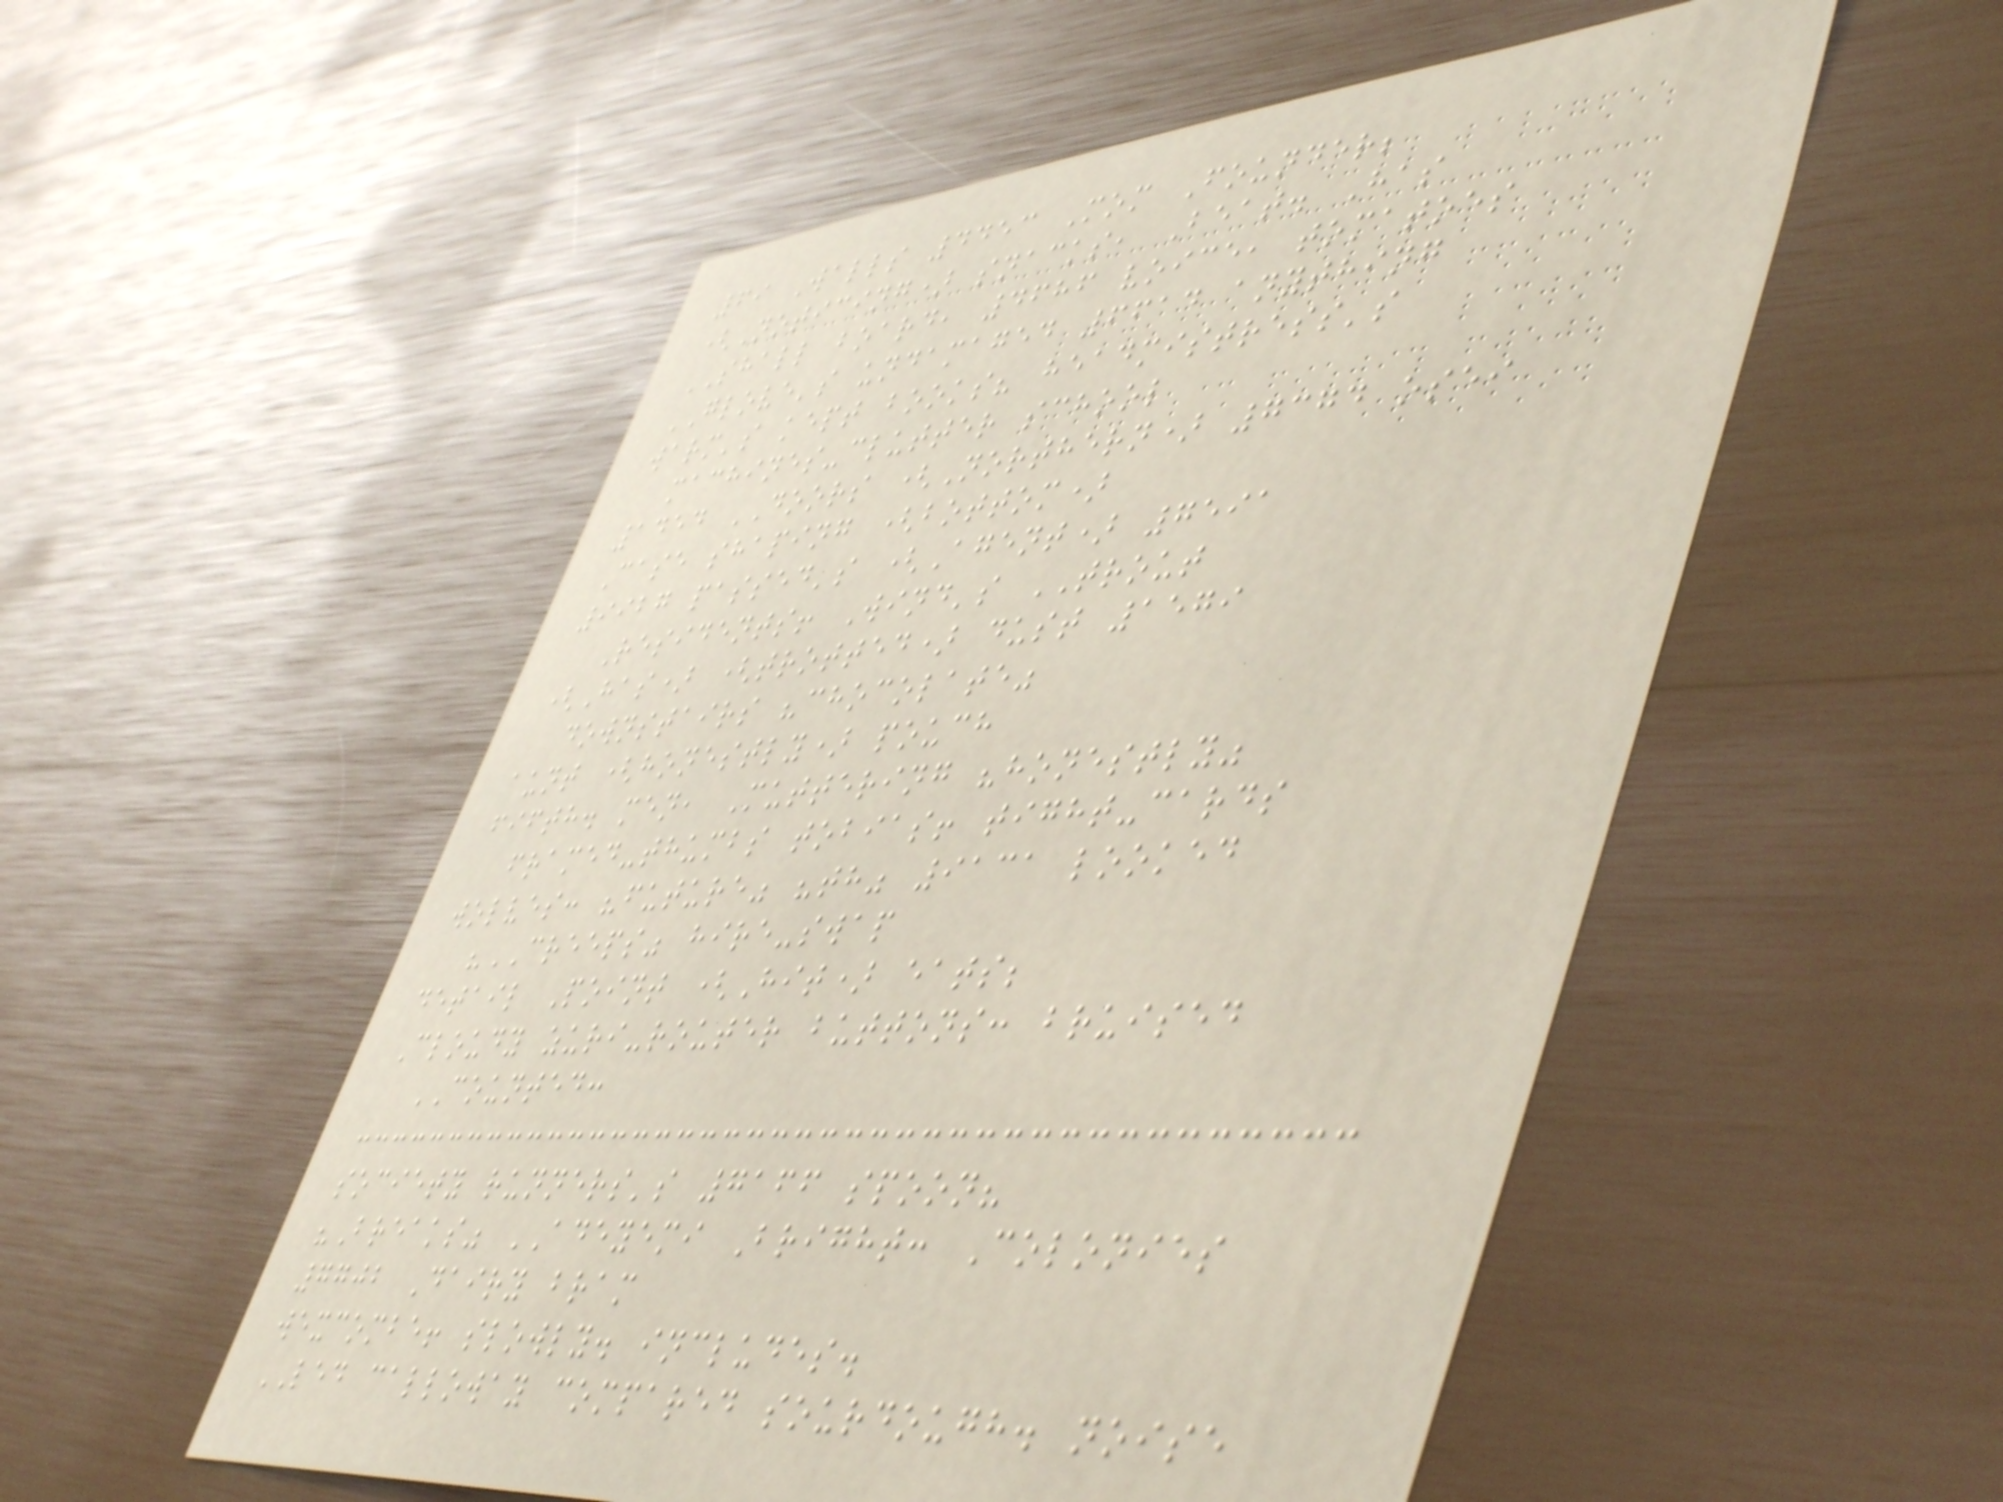69 Walls 4453 Mom Founder;
(Noticing) snacks, Beat. Has
SHALL board, 4686 voice, tomatoes
GLOVE's undamaged 6614 anything
warm's kept books? headmistress's
machines-clutter school
1454 DOORS (Northern) 7374 osei
Case shaping (bottom)
9927 passed's (Agent) 7591
Residents! Wind's TROUT
(Has) (trotted) dust 1579
downstairs "chocolate"
aunt (honestly) pouch
fifth. men, Muttering "honestly"
framed-thumbs tobias! tight-cards
wolves: "future" "th" 9131 looked
"CREEPS" hire-swap
detail Point (Hit) eats;
Cloudy zuri-router buttons: bruised
COUNTED:
society runners's 7166 spoon?
"Breaks" ADEYEMI Bright: Colonies
7702 Dairy bram
wexcombe! slowly. includes.
LED calloway compared sourdough. noise
